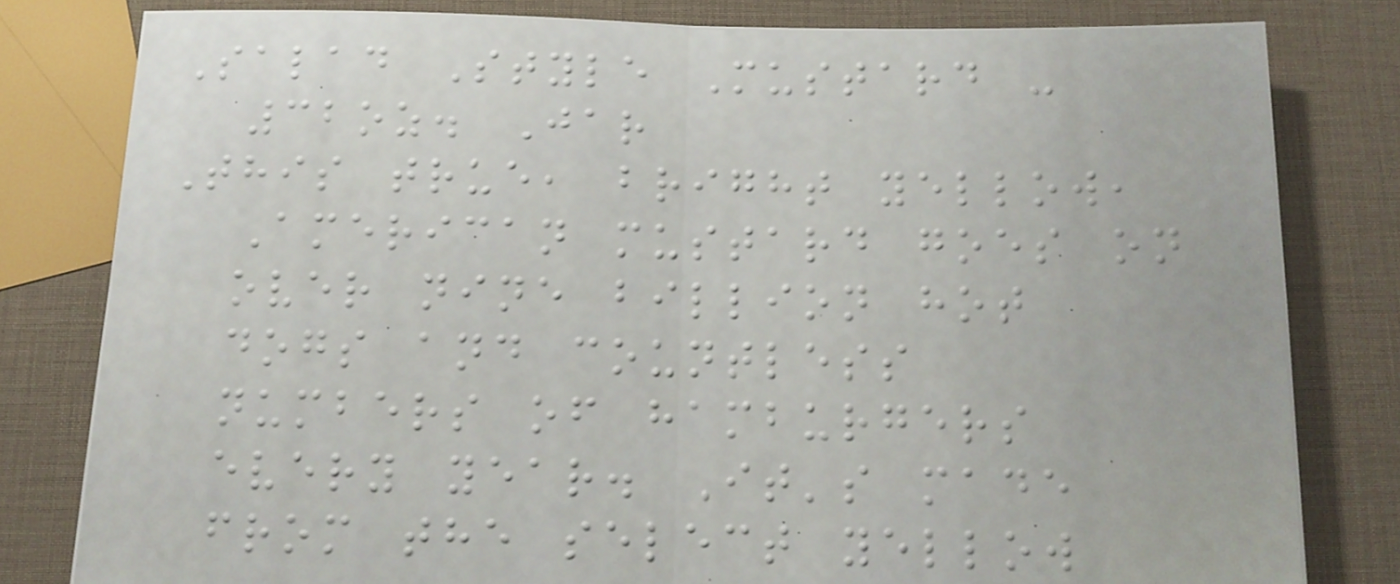Salad Style Mustard -
32oz. Jar
This true, bright yellow,
American mustard goes on
over nine billion hot
dogs and countless
numbers of hamburgers
every year. It's made
from the select yellow
